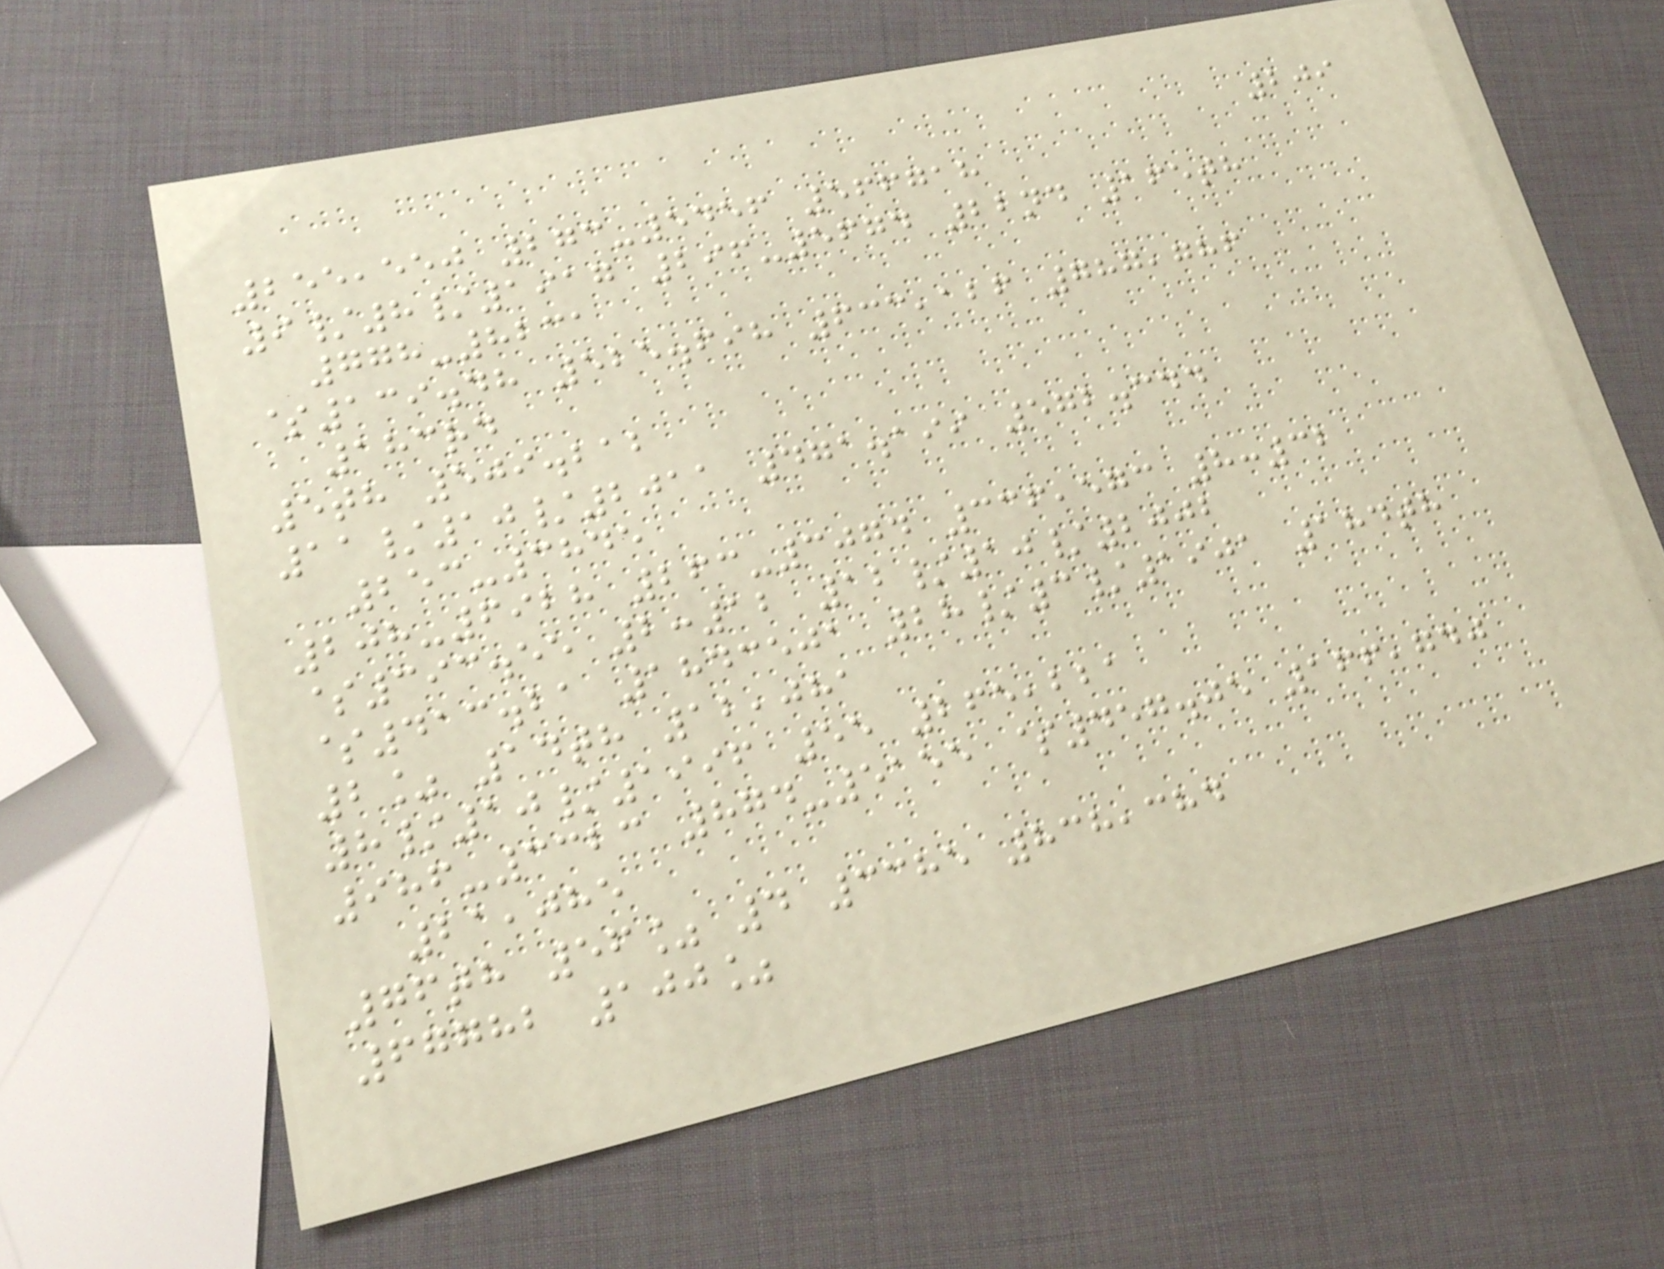209
255,550 273-5456 566718
9/8/1917 296-5674 22nd 165th
778-8231
$139.48 525.698 633,126 787,786
183rd
5th 509.212
11/10/2011 471.199 572.344
253-3845
208-6928 263-3074 336,573 8:32
$393.55 2:12 12/10/2002
$413.21 1843501 28/3/1901 184th
2% 14th 12,081
8/10/1996 55 265,221
986-3323 874-5155 $457.05 166,740
21,085
76th 56% 4 3385 838,384
67782 100%
